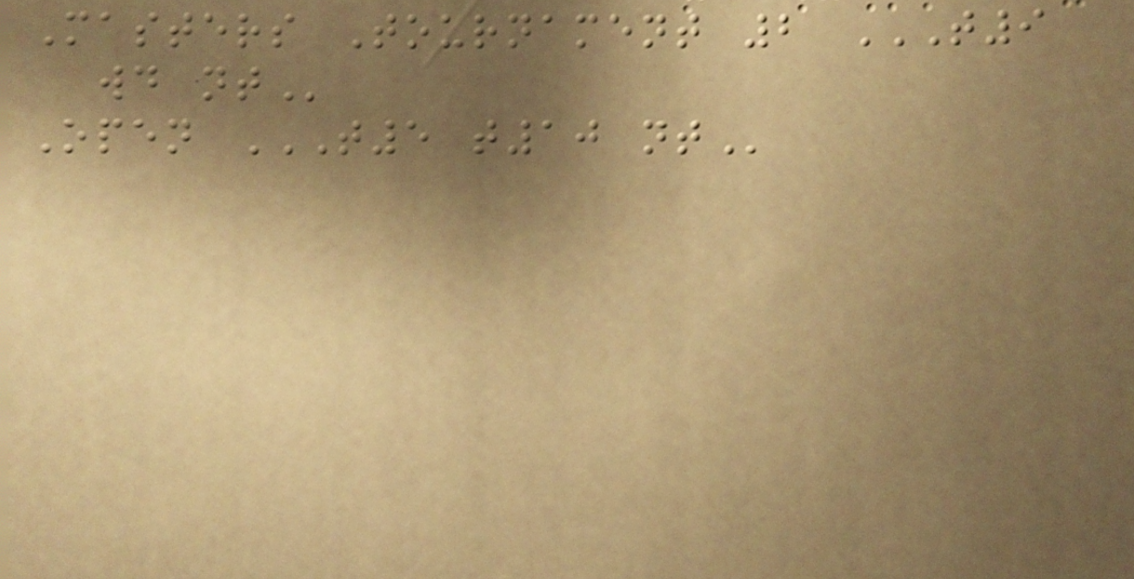Masters Tournament 2 T9
WD NT
Open T5 T10 NT
